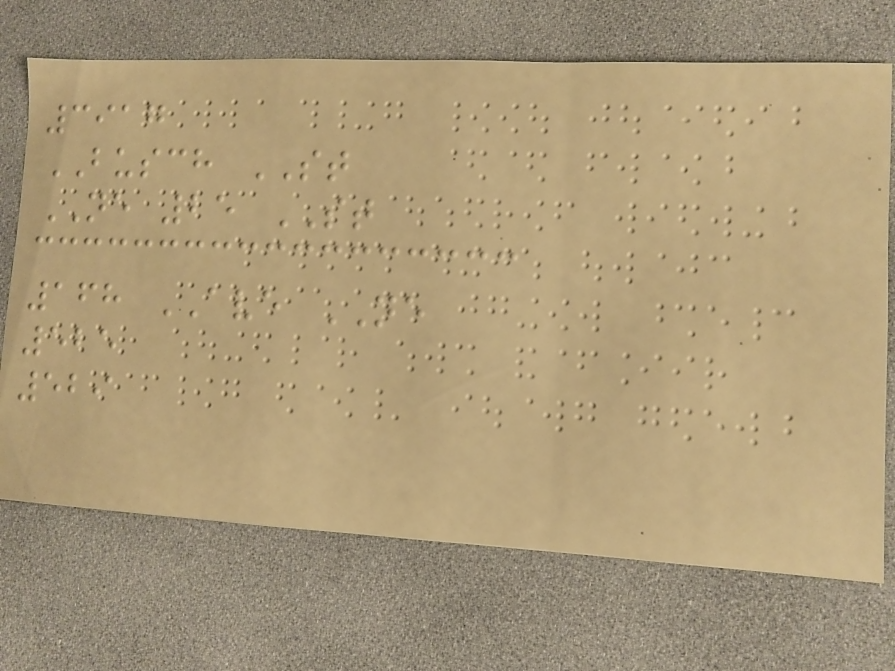3917
BUSCH ST
NE 25 ST
168 AVE NE
525
529
